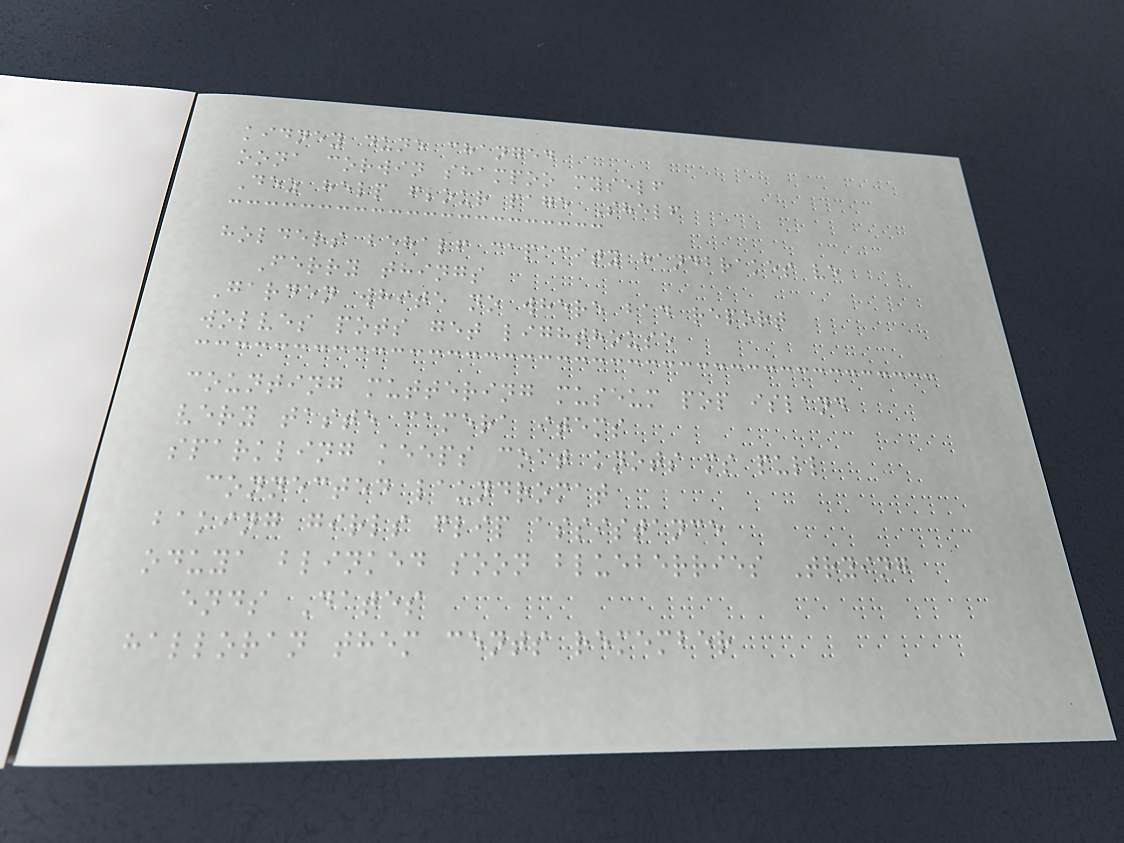kidney dune changed
oona corwin shampoo myself
Dez help flour page Shelf
holders behalf capacity handbrakes ve
Ferry things
Garden white no where bad report
wolves pots get lighthouse
counting muttering museum pop island
very taste camera items
sparkling keeps coat knots ms pull
connected laundromat
baking girls flip assistance
oduya blinked soon blueberries Trying
ends Dates
halloran them cents remember
